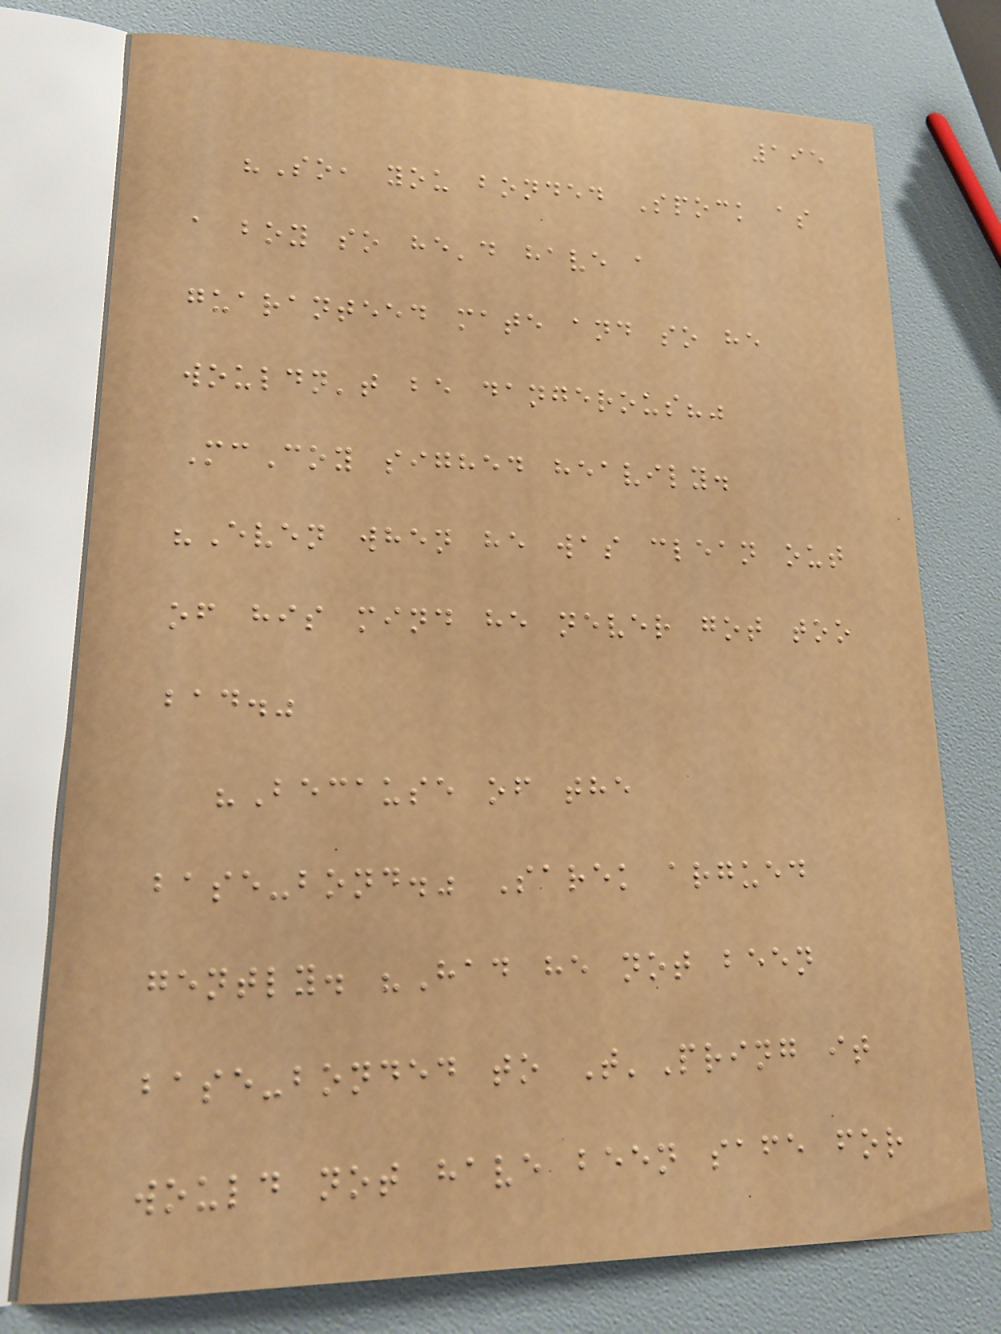195
"So, you bonded Spock as
a boy so he'd have a
guaranteed mate and so he
wouldn't be dangerous?"
McCoy sighed heavily.
"Even when he was clean out
of his mind he never got too
bad."
"Because of the
base-bond." Sarek argued
gently. "Had he not been
base-bonded to T'Pring it
would not have been safe for
